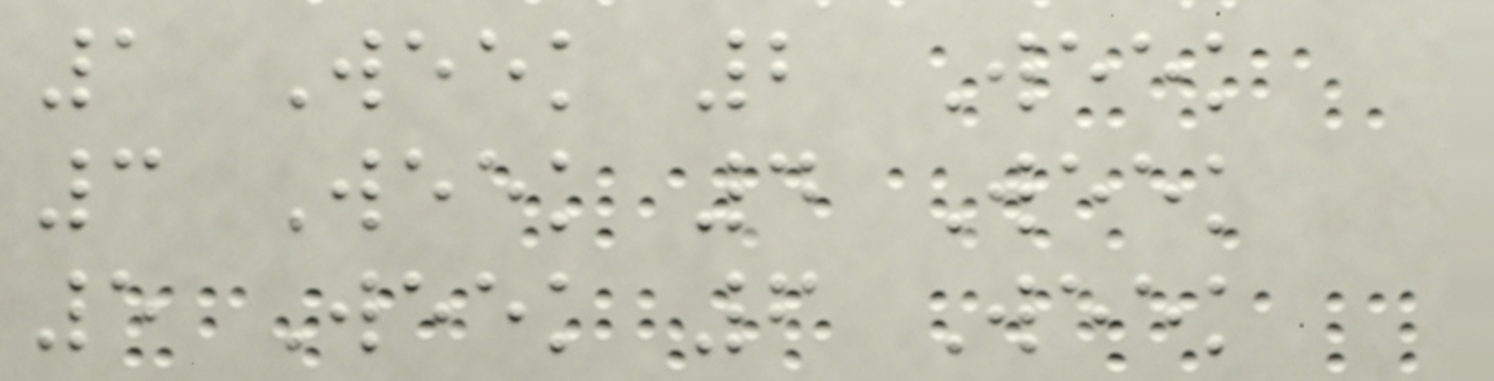1 Week 2 Week
3 Week 4 Week
5 Week 6 Week
